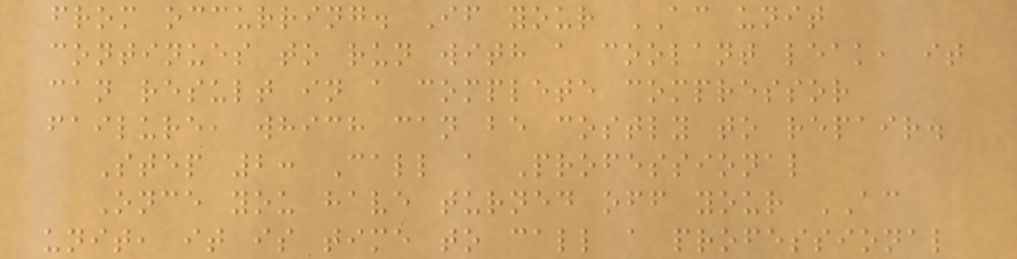from occurring. If your AC unit
continues to run with a coolant leak, it
can result in a complete compressor
failure, which can be costly to repair.
Step 2: Call a Professional
Once you have turned off your AC
unit, it is time to call a professional
